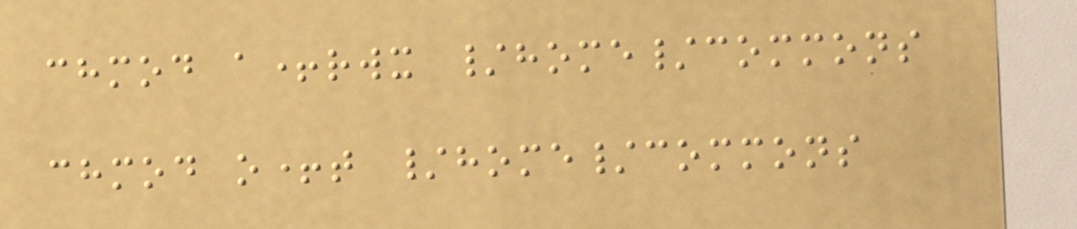chmod a+rwx /home/commons
chmod o+t /home/commons
